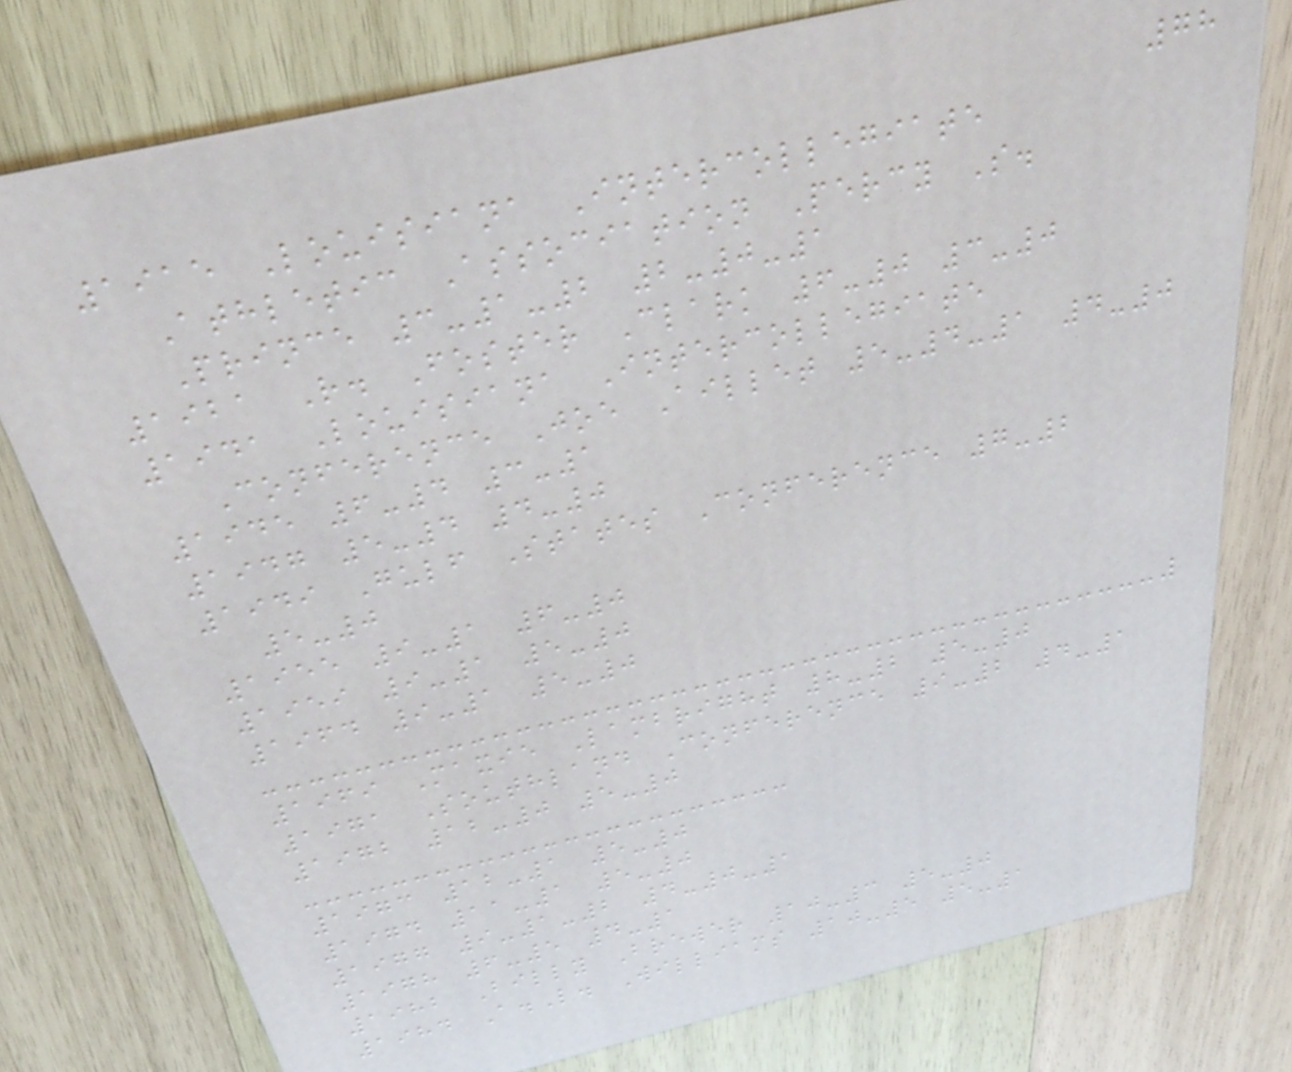78
1915 Louisiana Intercollegiate
Athletic Association Percy S.
Prince 3-1-2 2-0-1
1921 R. Foster Clark 6-0 3-0
1941 Louisiana Intercollegiate
Conference Joe Aillet 5-4-1 4-0
1945 6-4 3-1
1947 5-4 4-0
1949 Gulf States Conference 7-2
5-0
1955 9-1 6-0
1959 9-1 5-0
1964 9-1 5-0
1969 Maxie Lambright 8-2 5-0
1971 Southland Conference 9-2 4-1
1972 12-0 5-0
1973 12-1 5-0
1974 11-1 5-0
1977 9-1-2 4-0-1
1978 6-5 4-1
1982 Billy Brewer 10-3 5-0
1984 A.L. Williams 10-5 5-1
